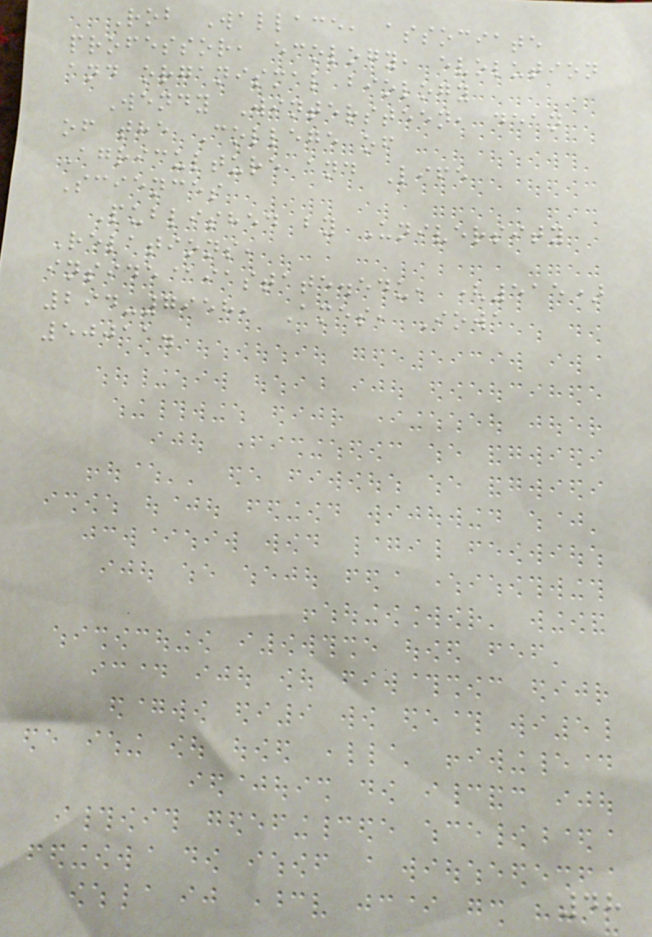Rob Wallace, associate
professor, ecology, evolution
and organismal biology
Wendy Wintersteen, dean
of the College of
Agriculture and Life
Sciences
Published by University
Relations,
inside@iastate.edu, (515)
294-7958, Ames, Iowa
50011.
48
